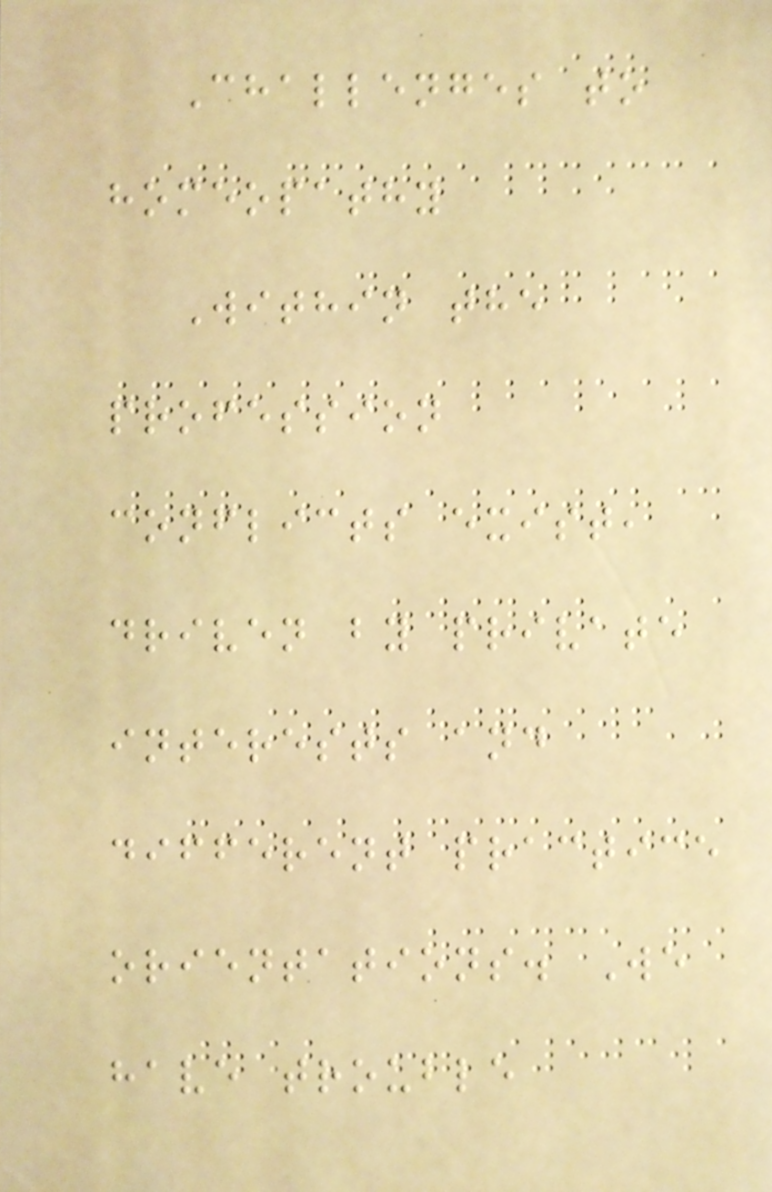Challenges to
homeopathy
Within the
profession
conflicts exist,
driven by private
interests and
different practice
orientations. We
have trouble
